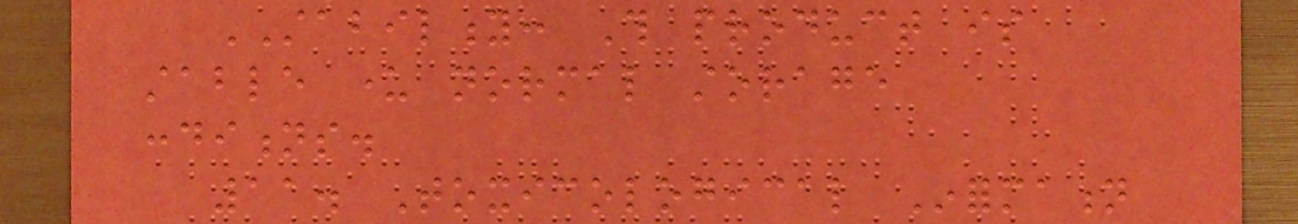STABILITY: This product is
stable under normal storage
conditions.
11. Toxicological Information
